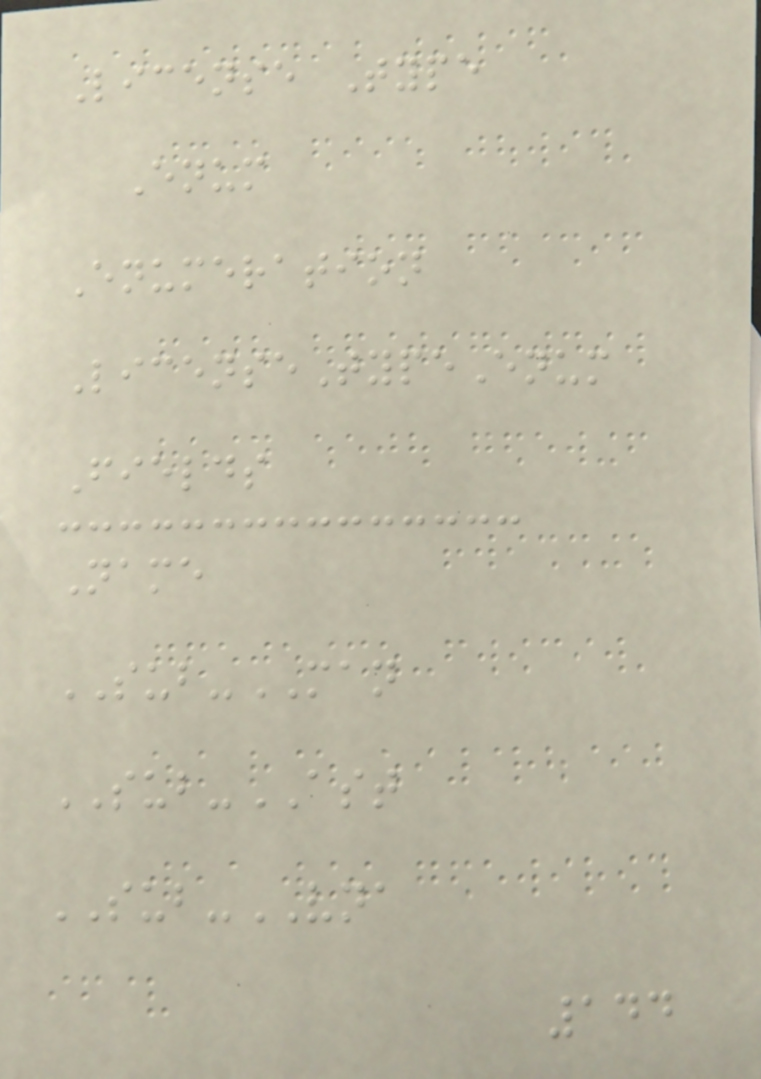License Type
Enum
Enumeration
LicenseTypeEnum
Fields
Name
SUB-MAN
SUB-AST
SUB-VNA
144
